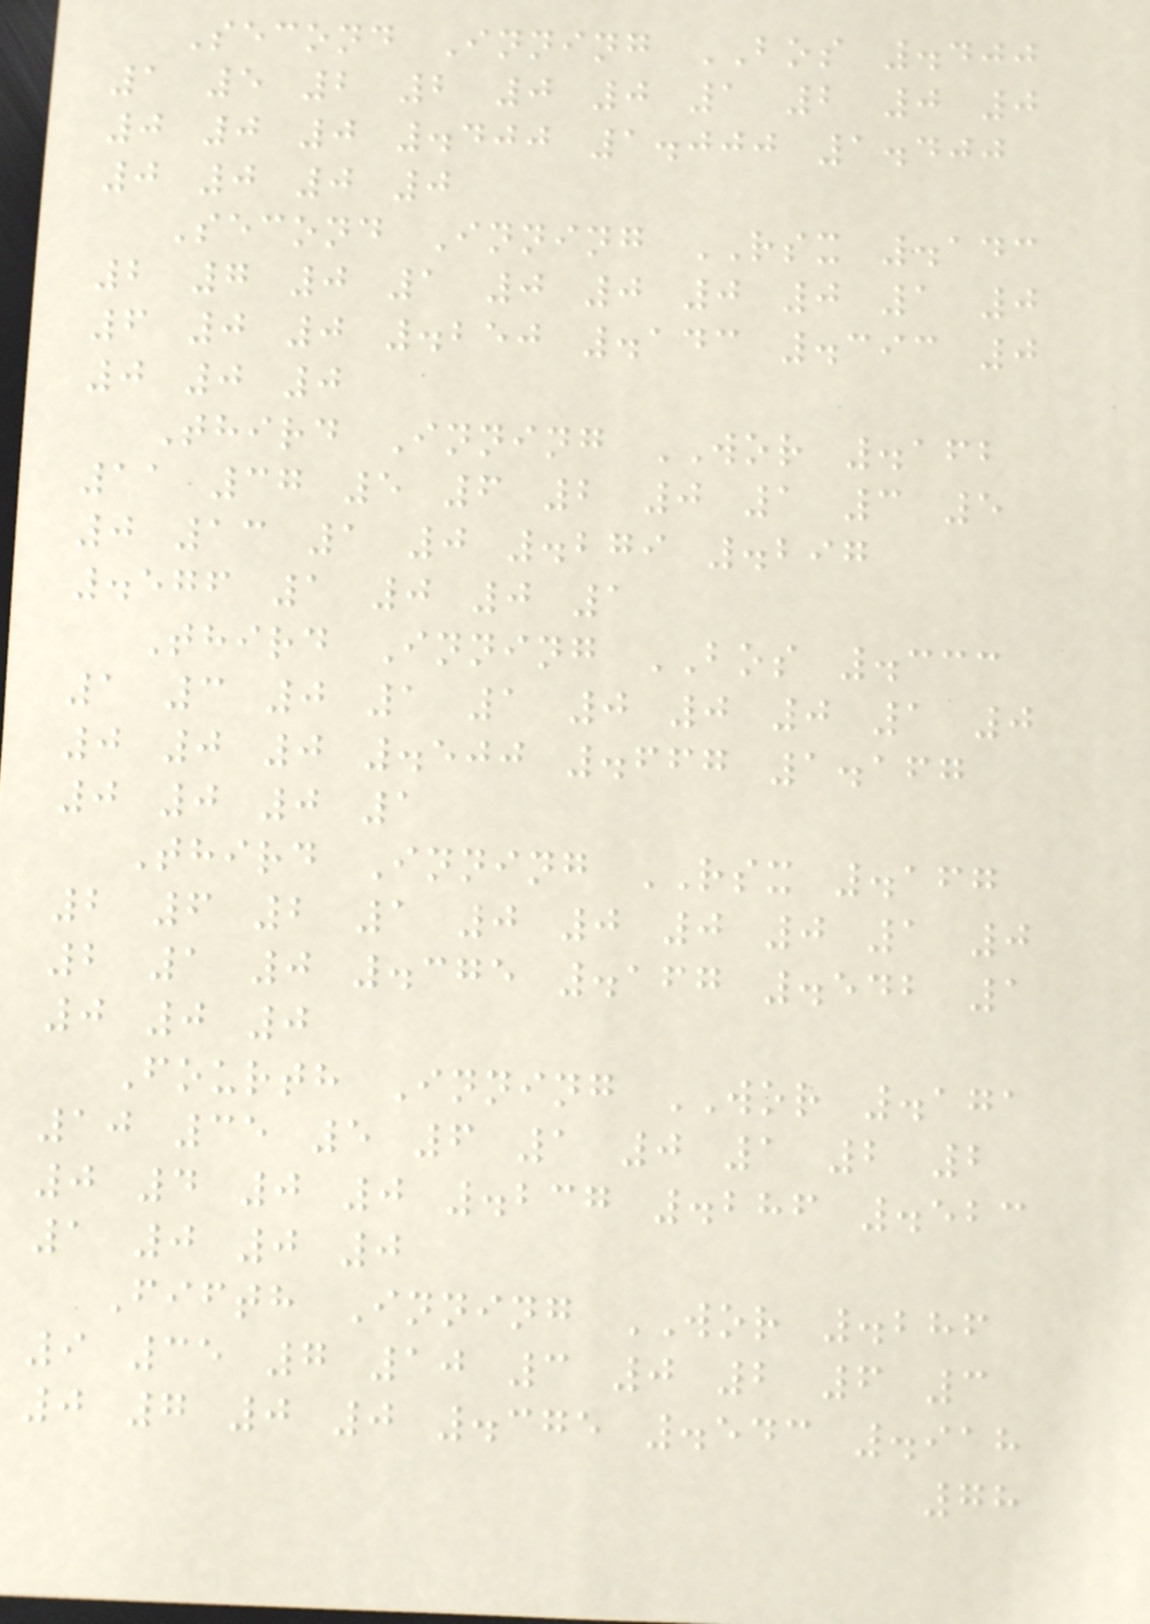Second Inning BOS .400
1 5 2 2 0 0 1 2 0 0
0 0 0 .400 1.000 1.400
0 0 0 0
Second Inning RSX .143
2 7 0 1 0 0 0 0 1 0
6 0 0 .250 .143 .393 0
0 0 0
Third Inning WOR .162
11 37 5 6 2 0 1 3 5
0 13 1 0 .279 .297
.576 1 0 0 1
Third Inning BOS .333
1 3 0 1 1 0 0 0 1 0
0 0 0 .500 .667 1.167
0 0 0 1
Third Inning RSX .167
2 6 2 1 0 0 0 0 1 0
2 1 0 .375 .167 .542 1
0 0 0
Fourth Inning WOR .171
10 35 5 6 1 0 1 2 2
0 4 0 0 .237 .286 .523
1 0 0 0
Fifth Inning WOR .286
9 35 7 10 3 0 2 6 3
0 7 0 0 .375 .543 .918
78
